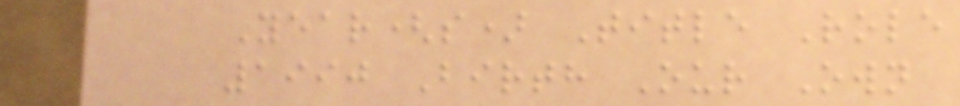Year(s) Title Role
1990 Birth Our Own
